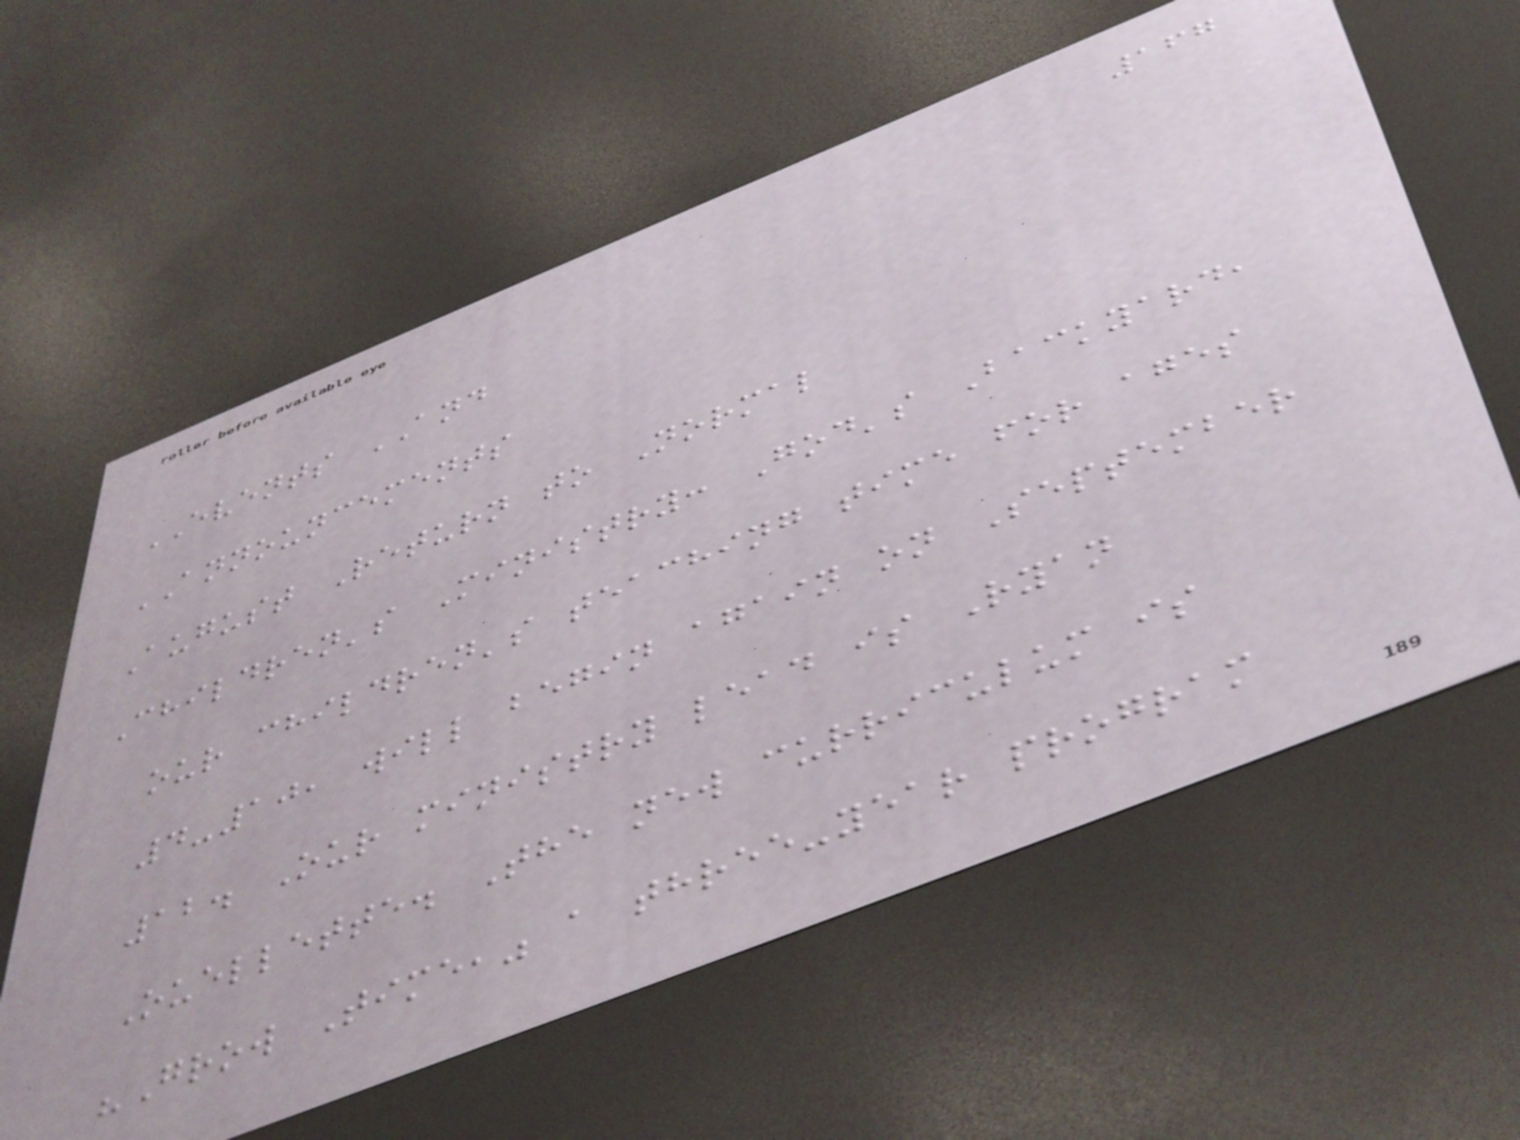167
EVENTS AND
ANNOUNCEMENTS
August Return to Normal
Children's Ministry: God's Backyard,
our children's teaching time for ages
4-10, will begin again on September
12. Our ministry lead is Ryan
Ouellette. The new curriculum is
"Grow Time," a three-year program
